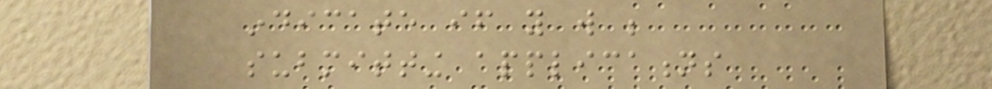indicate if you will be
submitting applications
